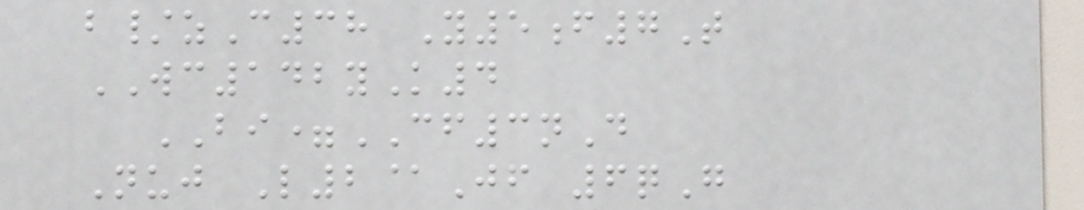b/zC38 Y5f7T
WC142yK4
BI=CF3nD
Nuj L2@Jf 6qG
